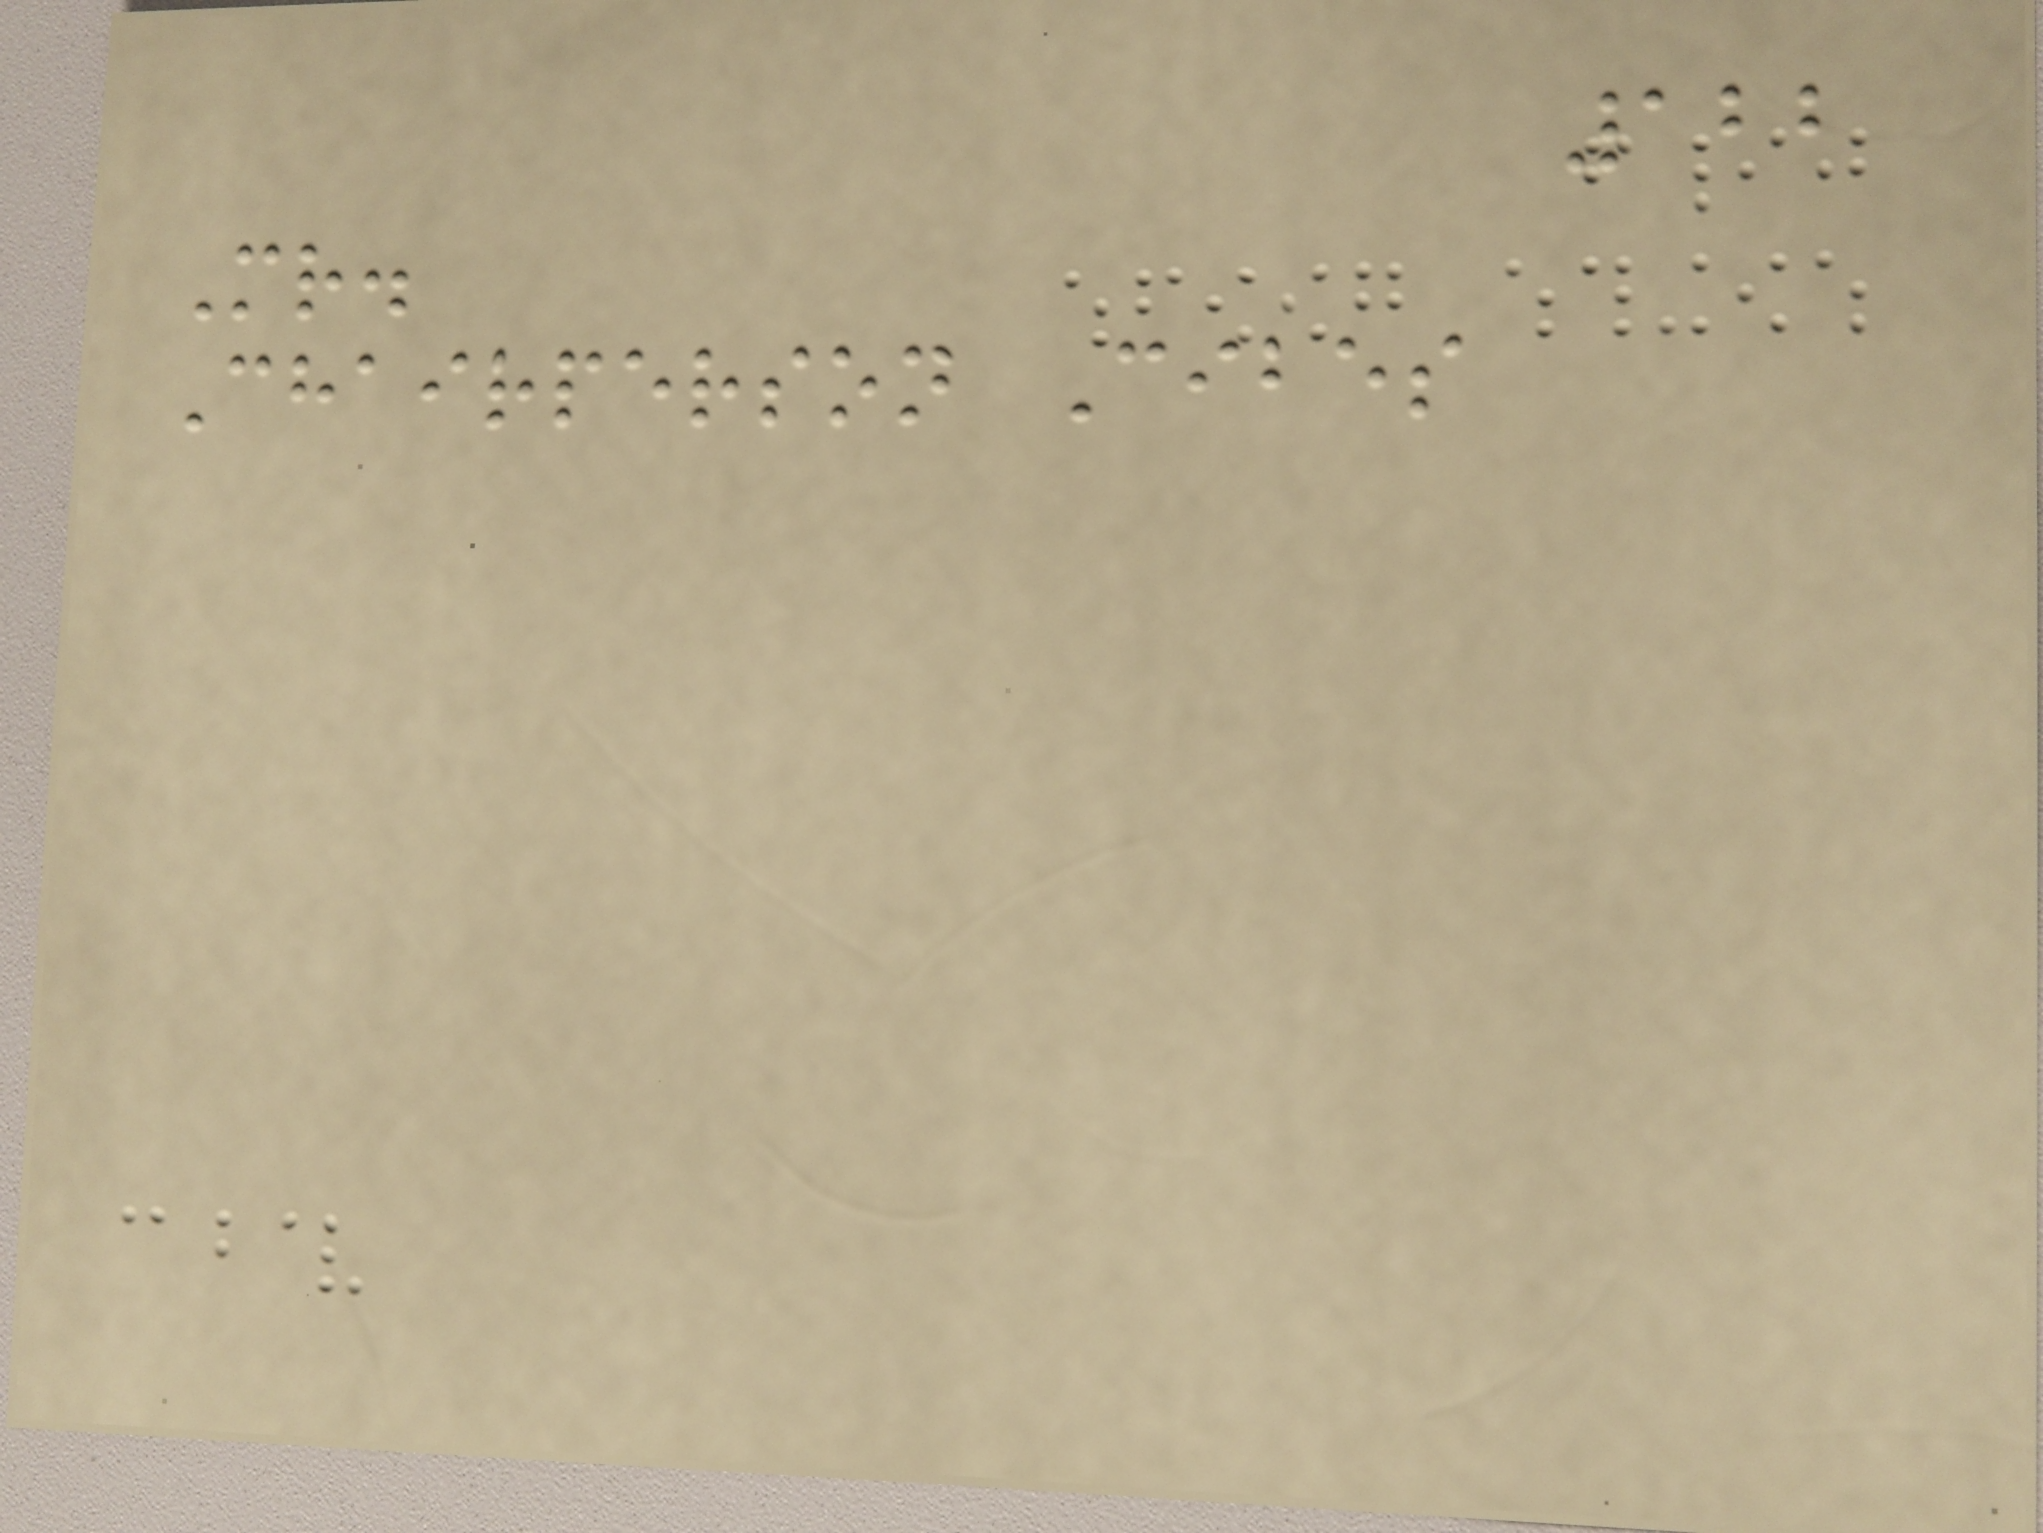122
Mr.
Chairperson Cibes
